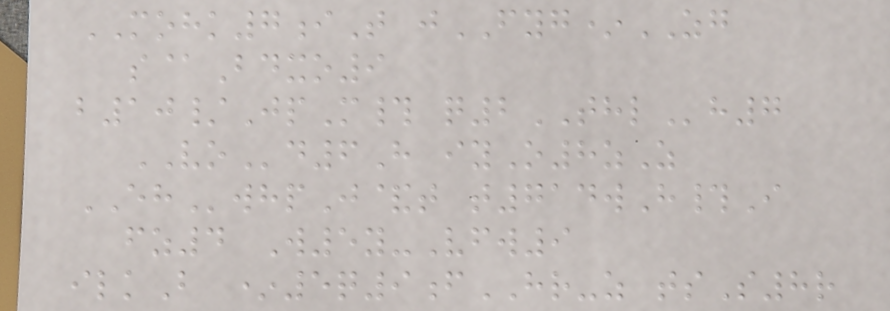MOHK7iT jFYG*ZG
s@Bdxo9
b10/JpM# q2THLh7
VOd6H iyO8zZ
EHwhpJ&t t714wH#I
fz4 W5y-Vfw9
ilkB *5q9fHR-z tsS8r
